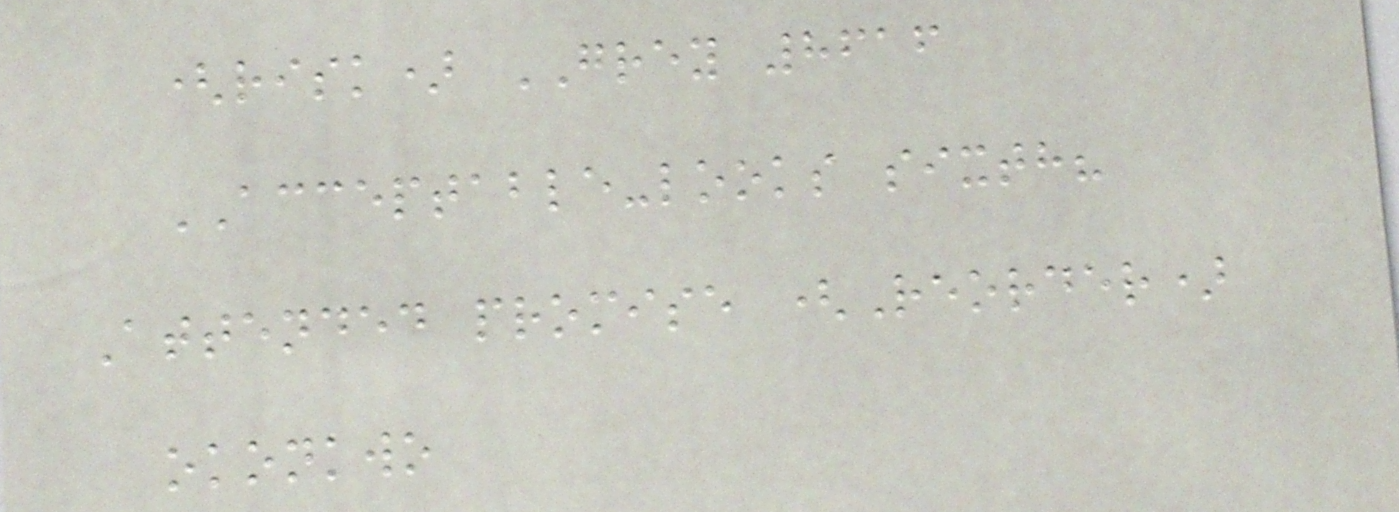(risk) GREY 8616
ACCEPTABLE-looks sixth?
Attended promise (Reorder)
okonkwo
